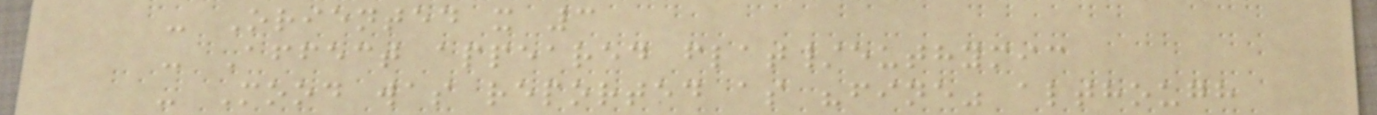- Oriented x 3
- Affect appeared flat/euthymic
- Mood was reported as "fine" although
